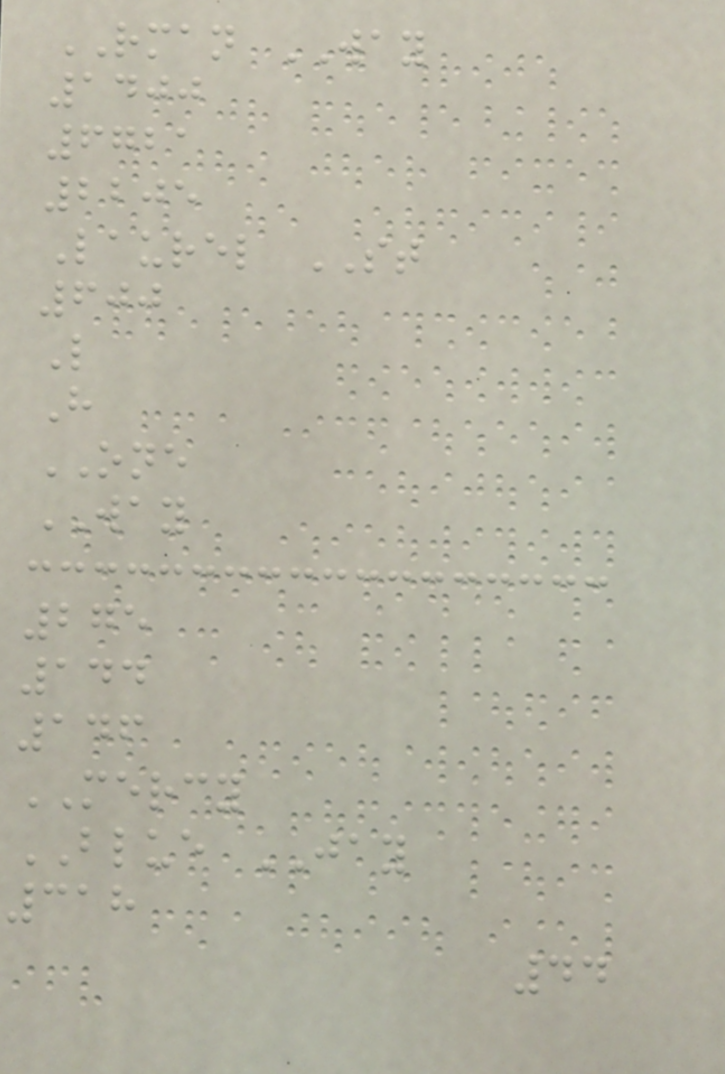RMAN WAY
1400
6721
2205
Laurel ST
600
L
H
ONE
WAY
275
144
146
MERCY
BLUE JAY
318
44
